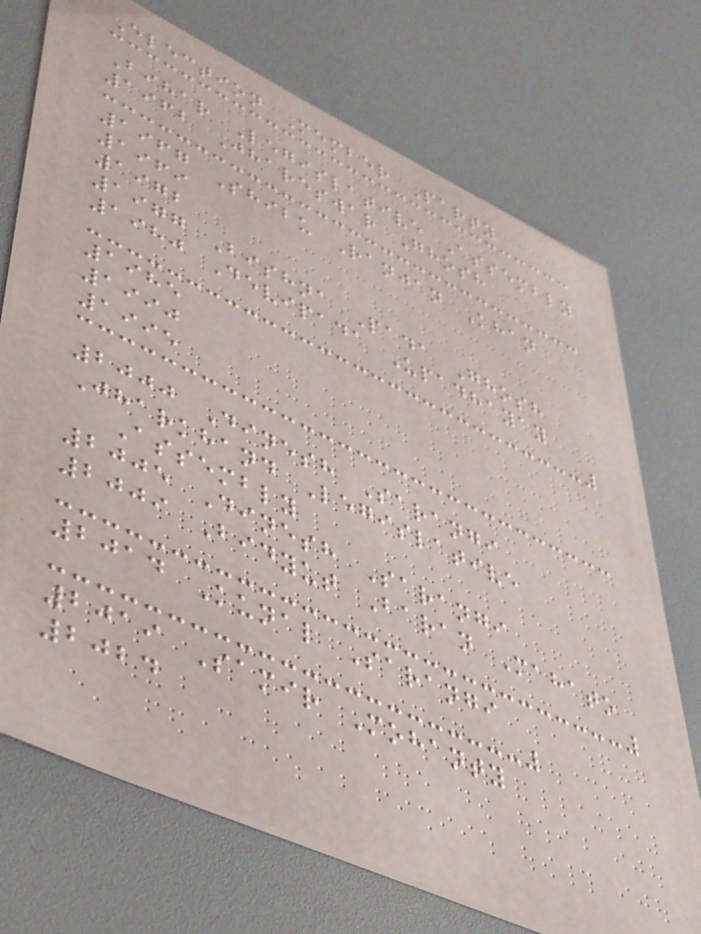Election Member Party
Bihar Legislative Assembly
1962 Jhareswar Ghosh
1967 Shibu Ranjan Khan
1969
1972
1977 Bishna Pada Ghosh
1980 Devipada Upadhayay
1985
1990
1995
2000 Dinesh Sarangi
Jharkhand Legislative
Assembly
2005 Dinesh Sarangi
2009 Bidyut Baran Mahato
2014 Kunal Sarangi
2019 Samir Mohanty
2024
